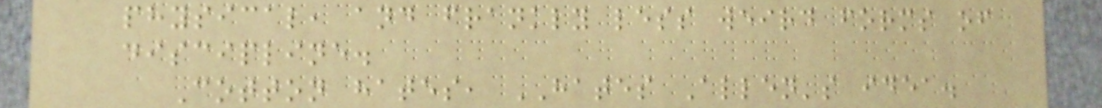physical, and frankly less weird forms of
discipline.
Cotton hates, HATES Allen's idea.
